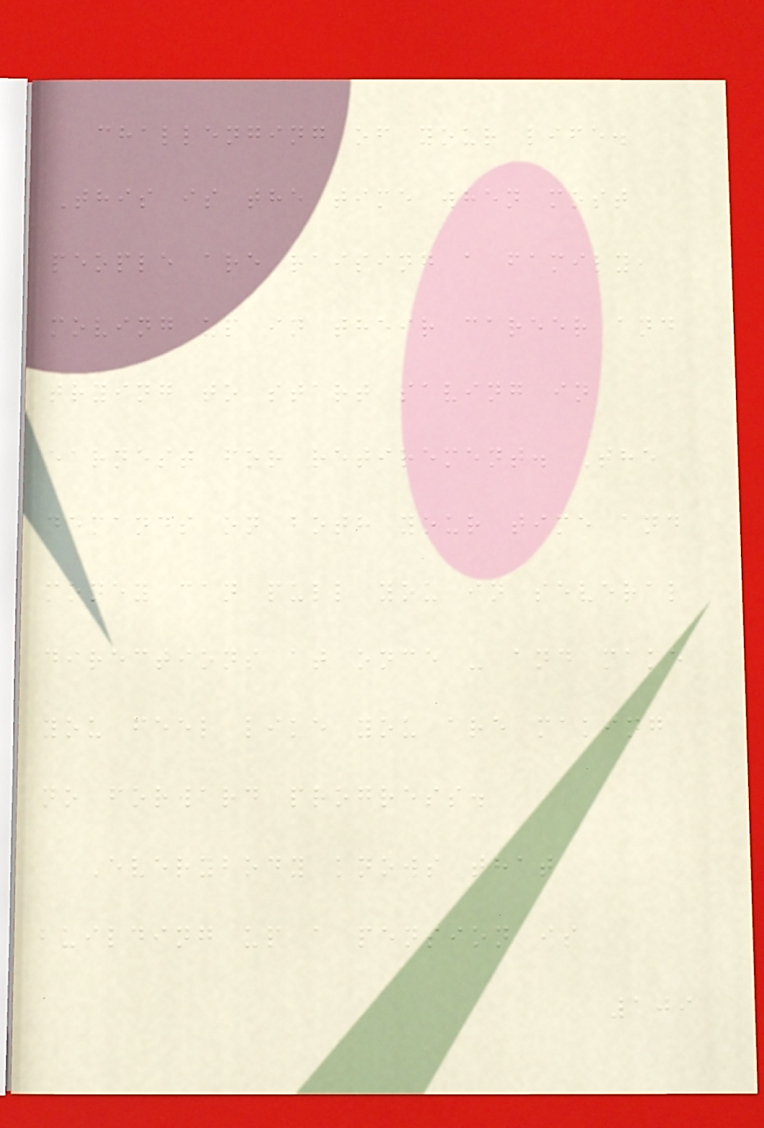challenging of your life.
This is the time when most
people are raising a family,
moving up in their career and
trying to start saving in
earnest for retirement. The
demands on both your time and
money can pull you in several
directions at once - and make
you feel like you are making
no forward progress.
Everybody knows that
building up a pension is
109
